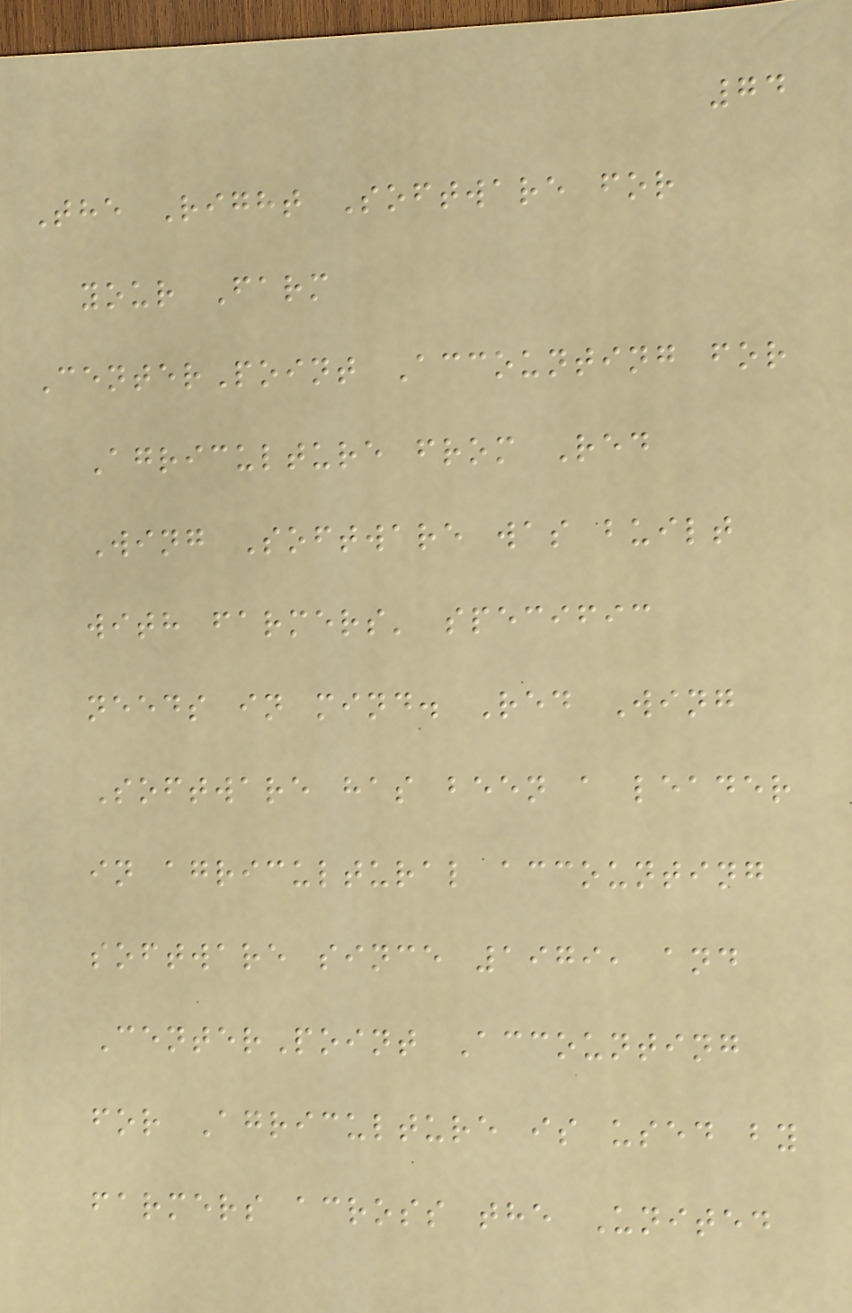74
The Right Software for
your Farm
CenterPoint Accounting for
Agriculture from Red
Wing Software was built
with farmers' specific
needs in mind. Red Wing
Software has been a leader
in agricultural accounting
software since 1979, and
CenterPoint Accounting
for Agriculture is used by
farmers across the United
